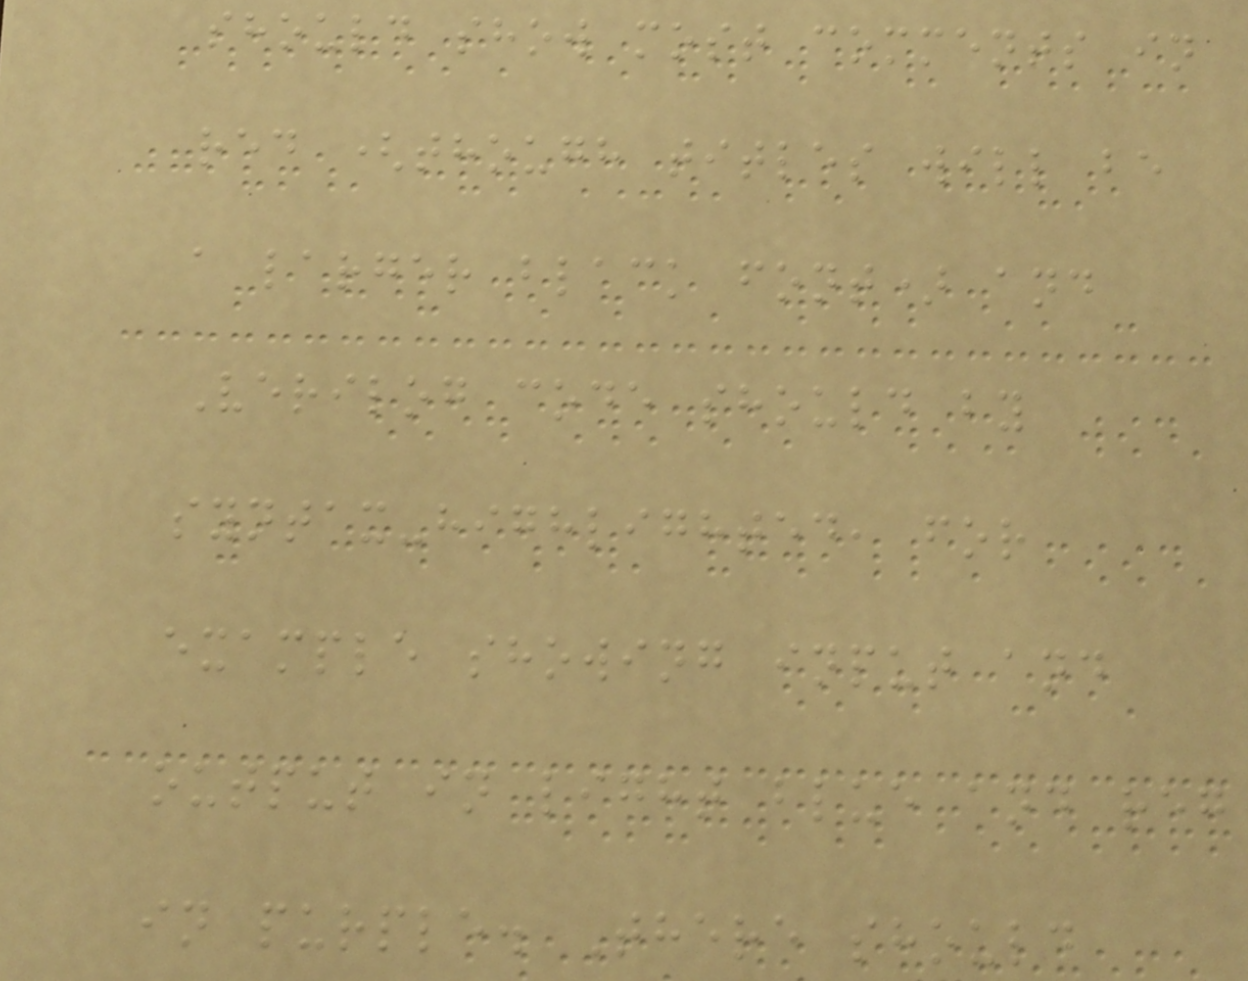should show most comments in
red (though titles will be
a larger black font) and
Verilog code should by
syntax-highlighted, for
example showing input and
output in light blue and reg
in purple. There should
